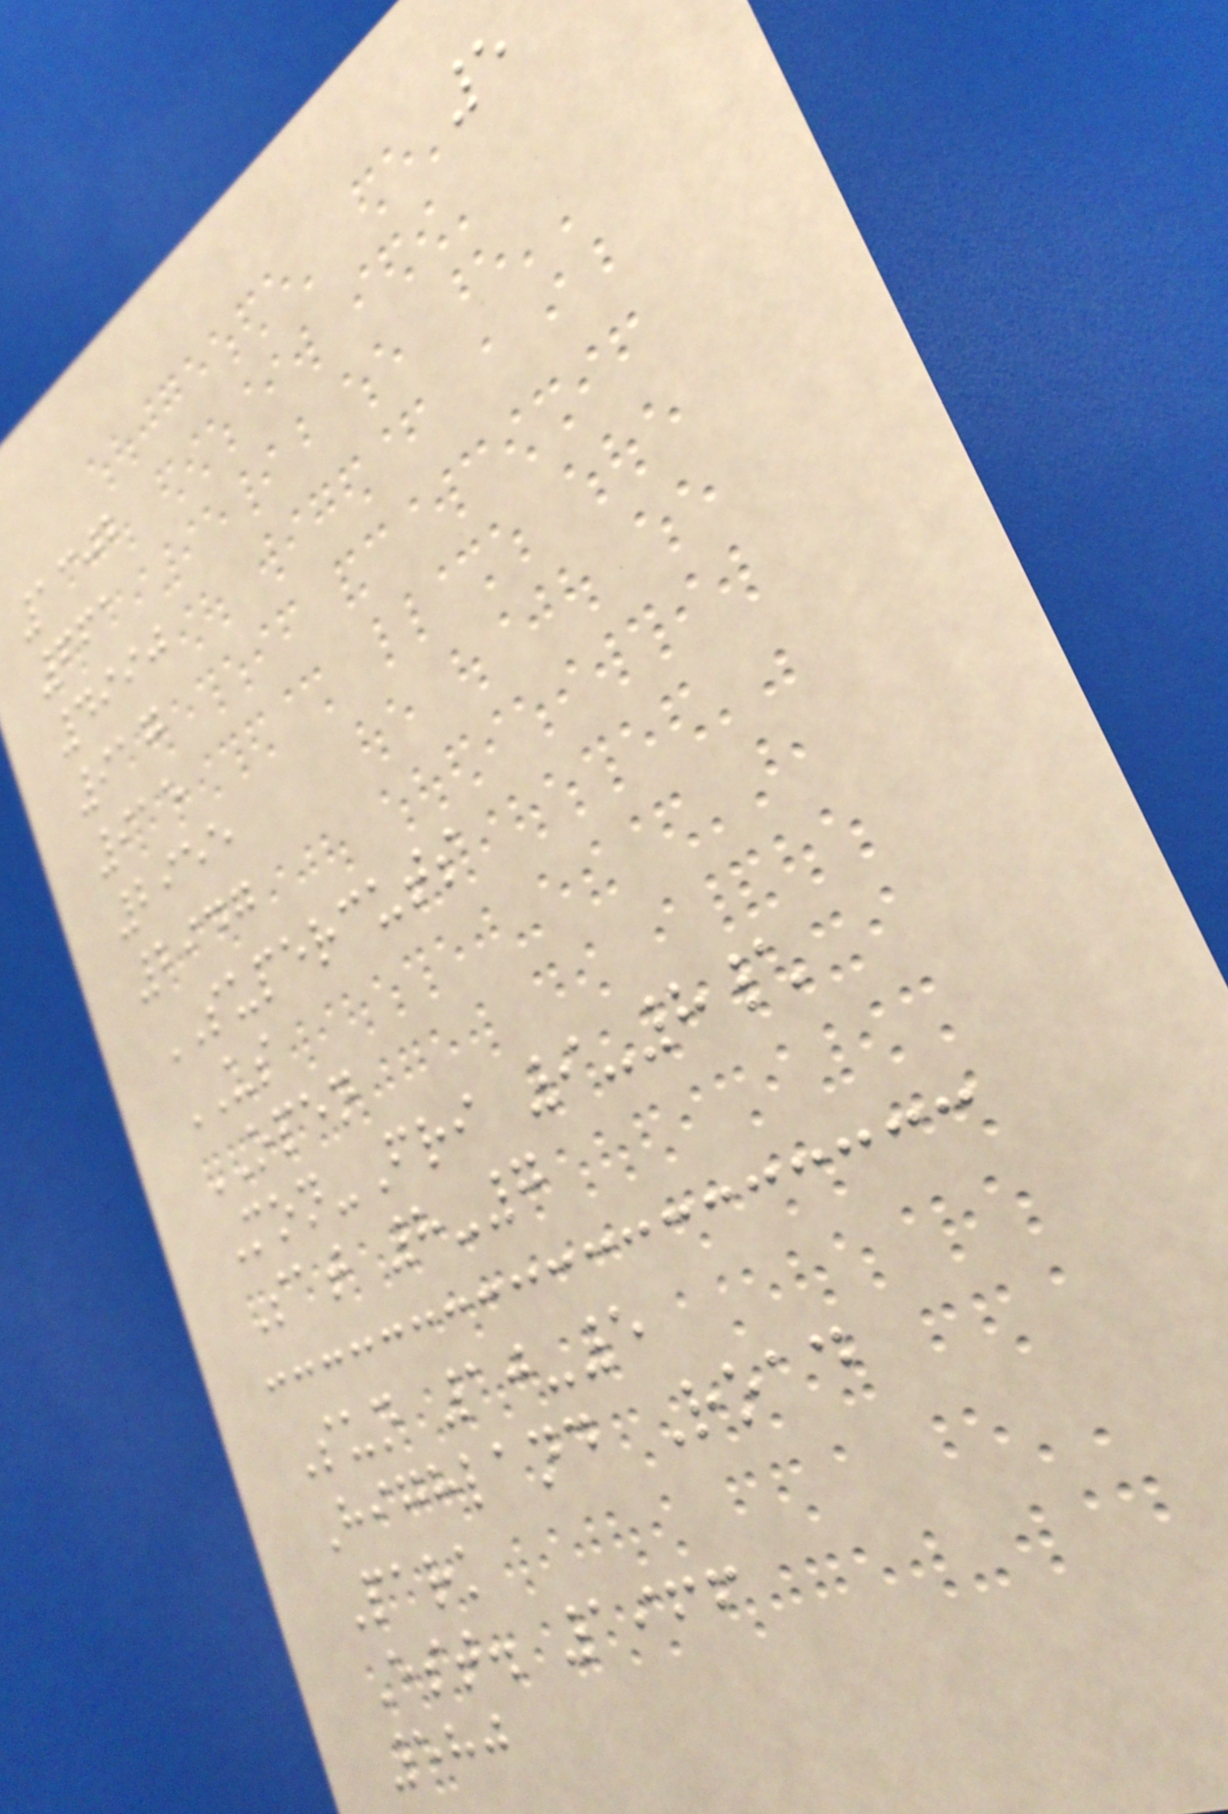5
1302
661
4990
917
915
2955
2947
SUPERCUTS
US
OPEN
Mon-Fri 9-8\
Sat 8-7
Sun 10-5
Highland Road
Park
Est. 1966
580
